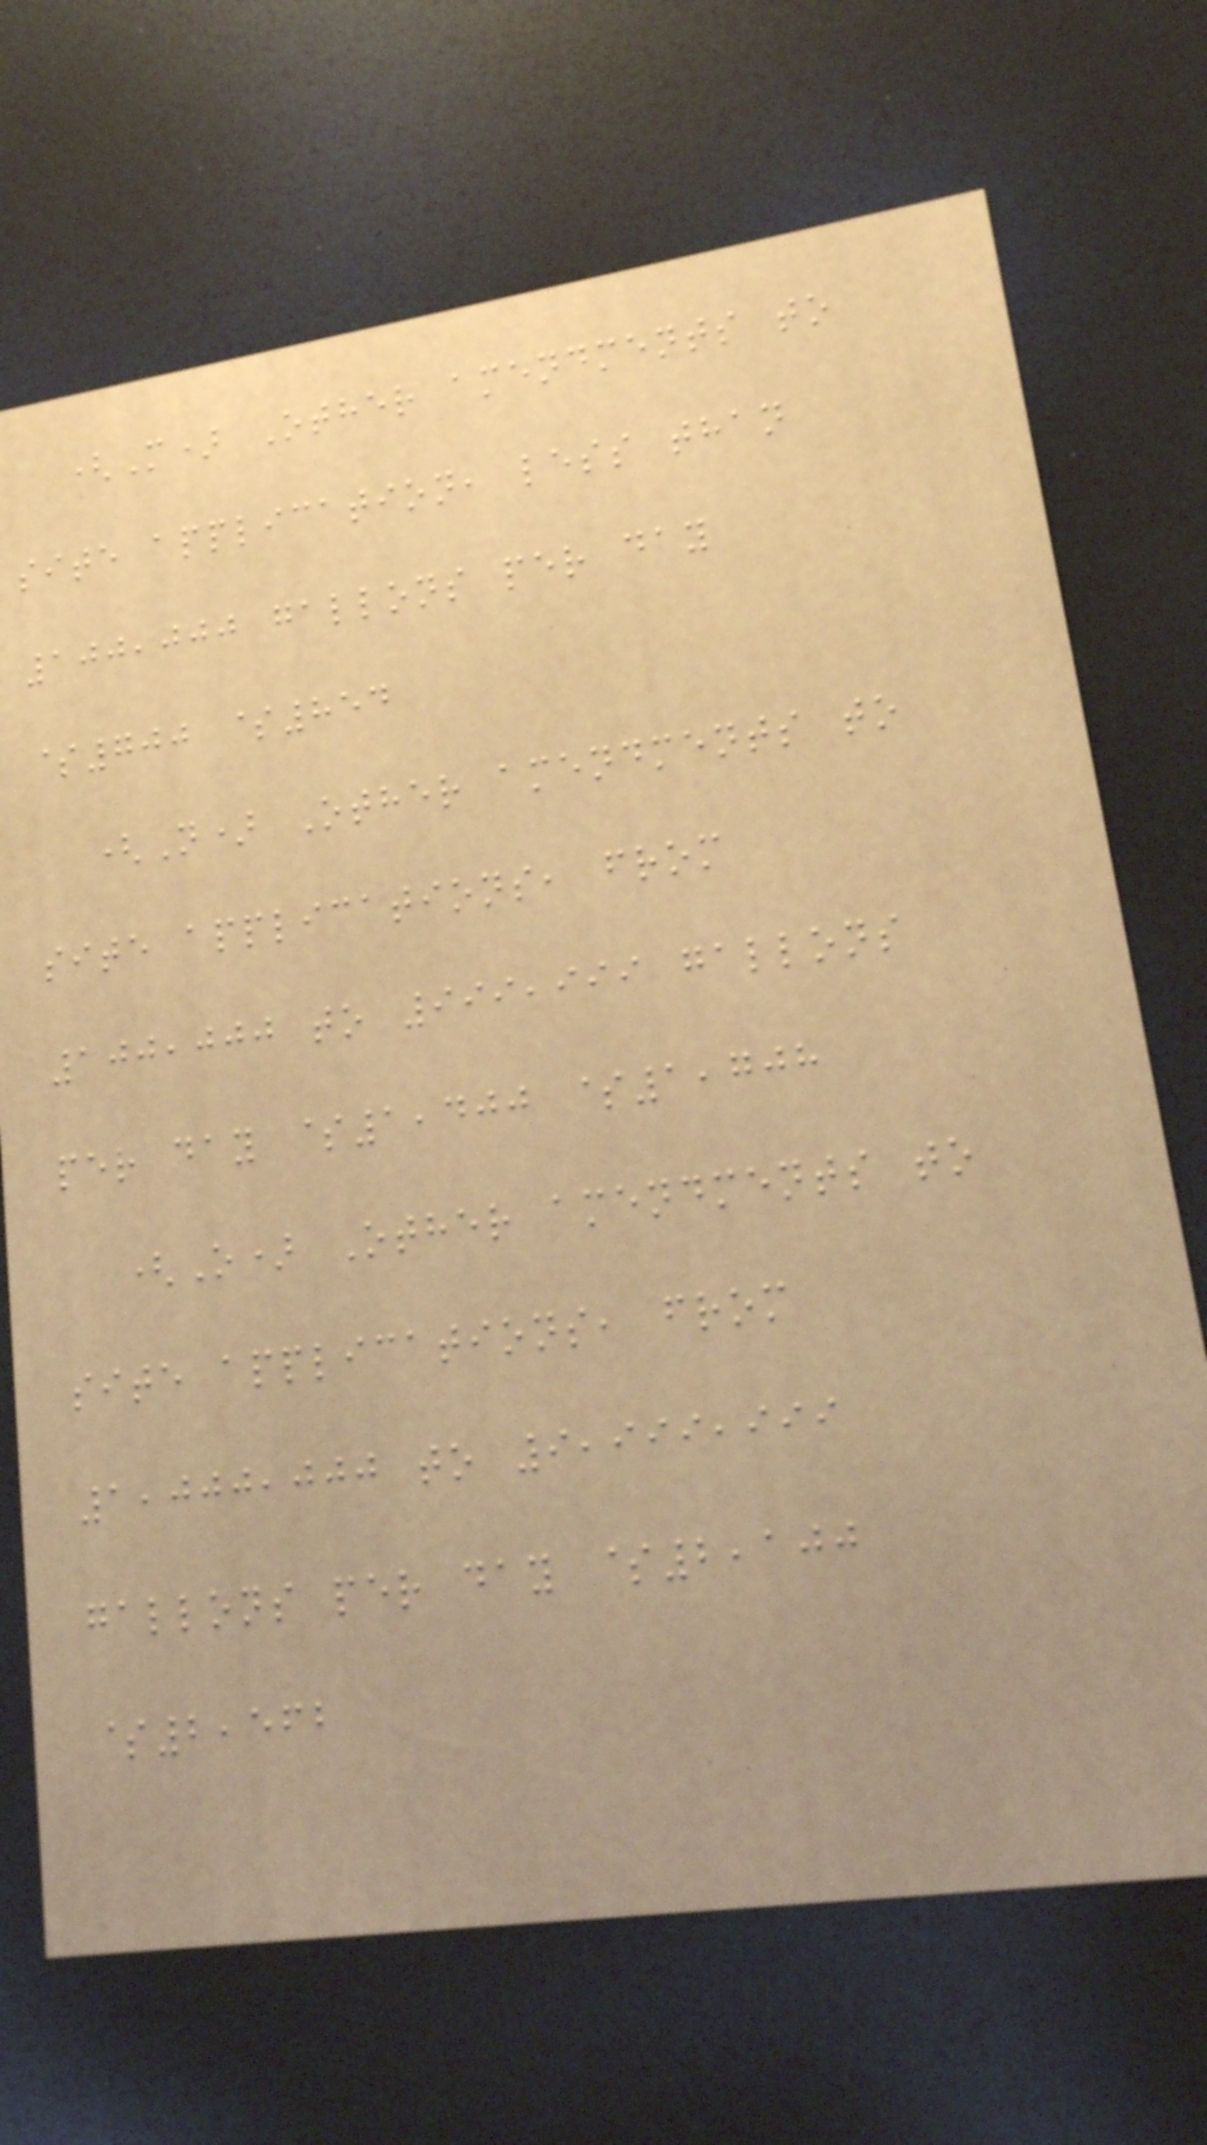(M) Other amendments to
site application, less than
100,000 gallons per day
$700 $854
(N) Other amendments to
site applications, from
100,000 to 999,999 gallons
per day $1,400 $1,708
(O) Other amendments to
site applications, from
1,000,000 to 9,999,999
gallons per day $2,100
$2,562
